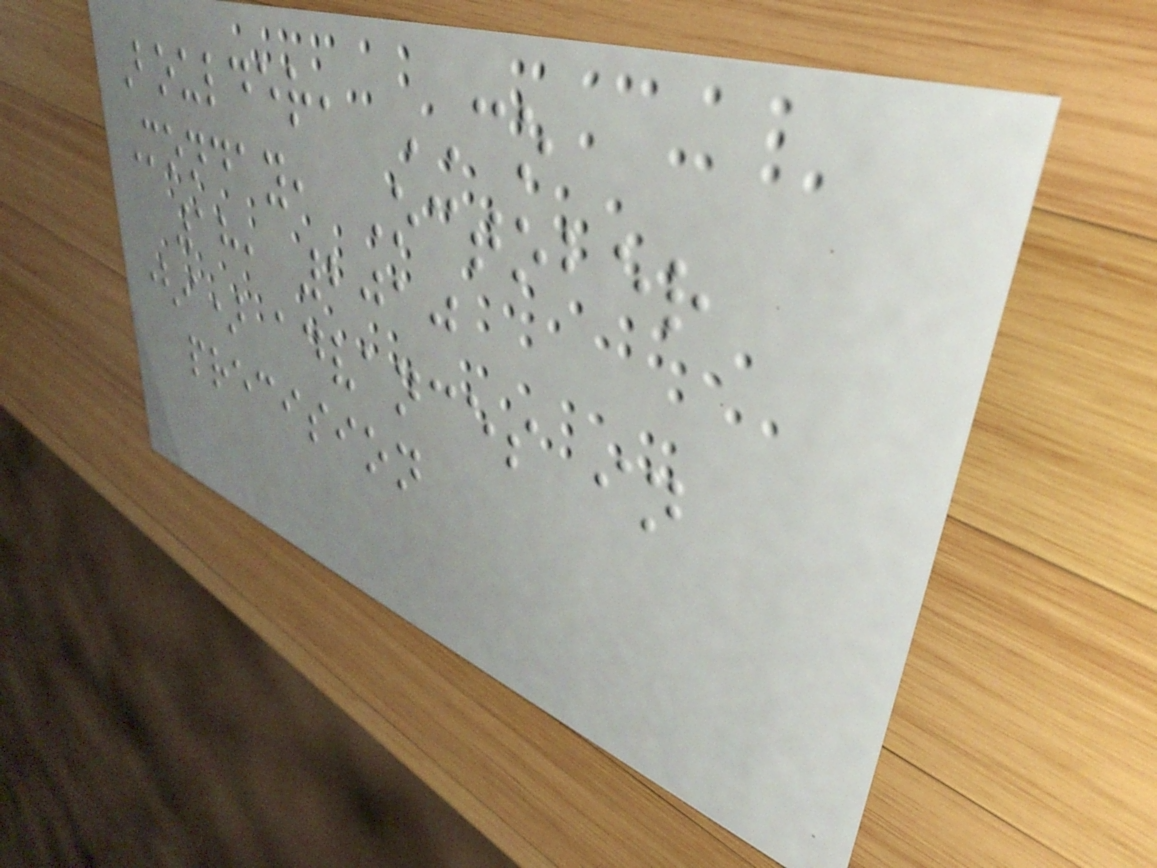Boulder, CO
Monday, October
18, 2010
(i) advances in
precision
